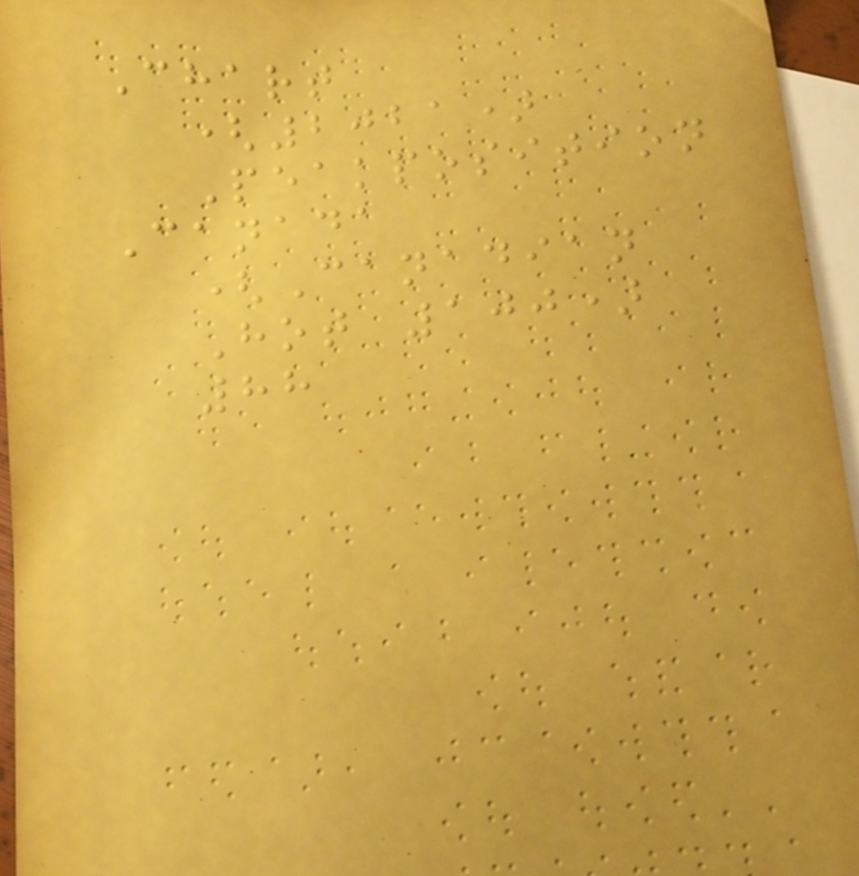Chart
(2021)
Peakposition
Canada
(Canadian
Hot 100)
88
